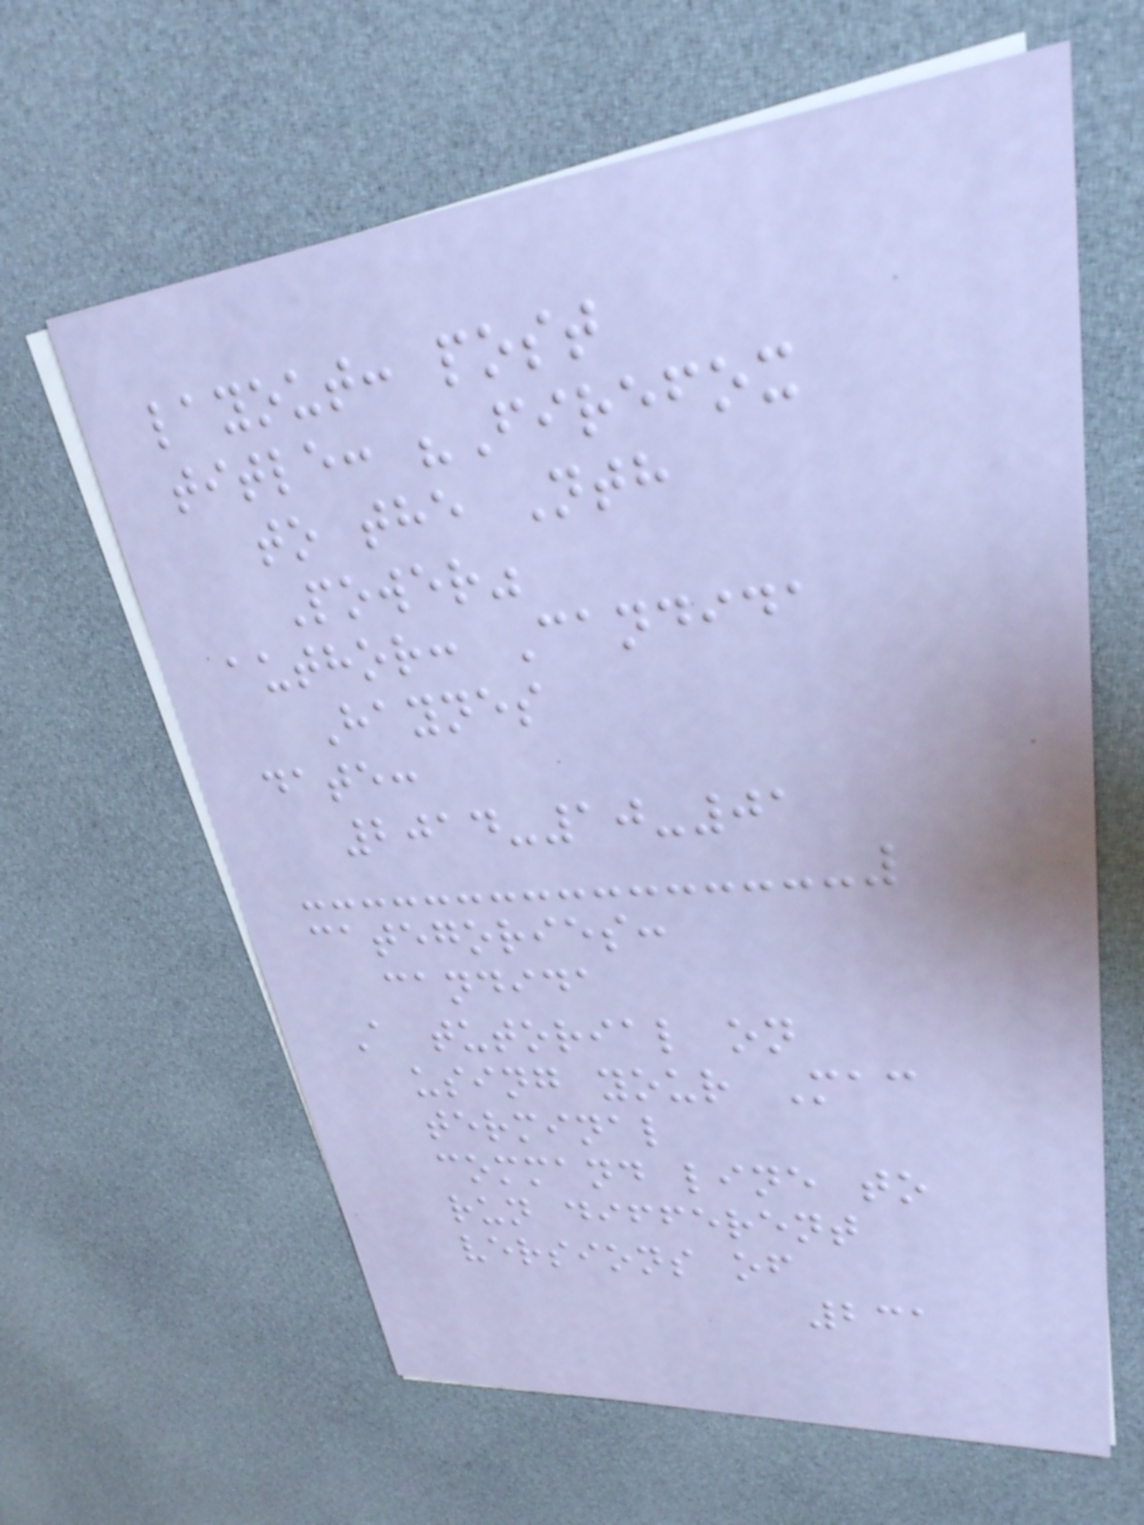layout: post
title: "Firefox
to the Nth
Power"
author: Candida
Haynes
date:
2014-10-01
categories:
candida
A tutorial on
using your Mac
terminal
command line to
run different
versions of
231
